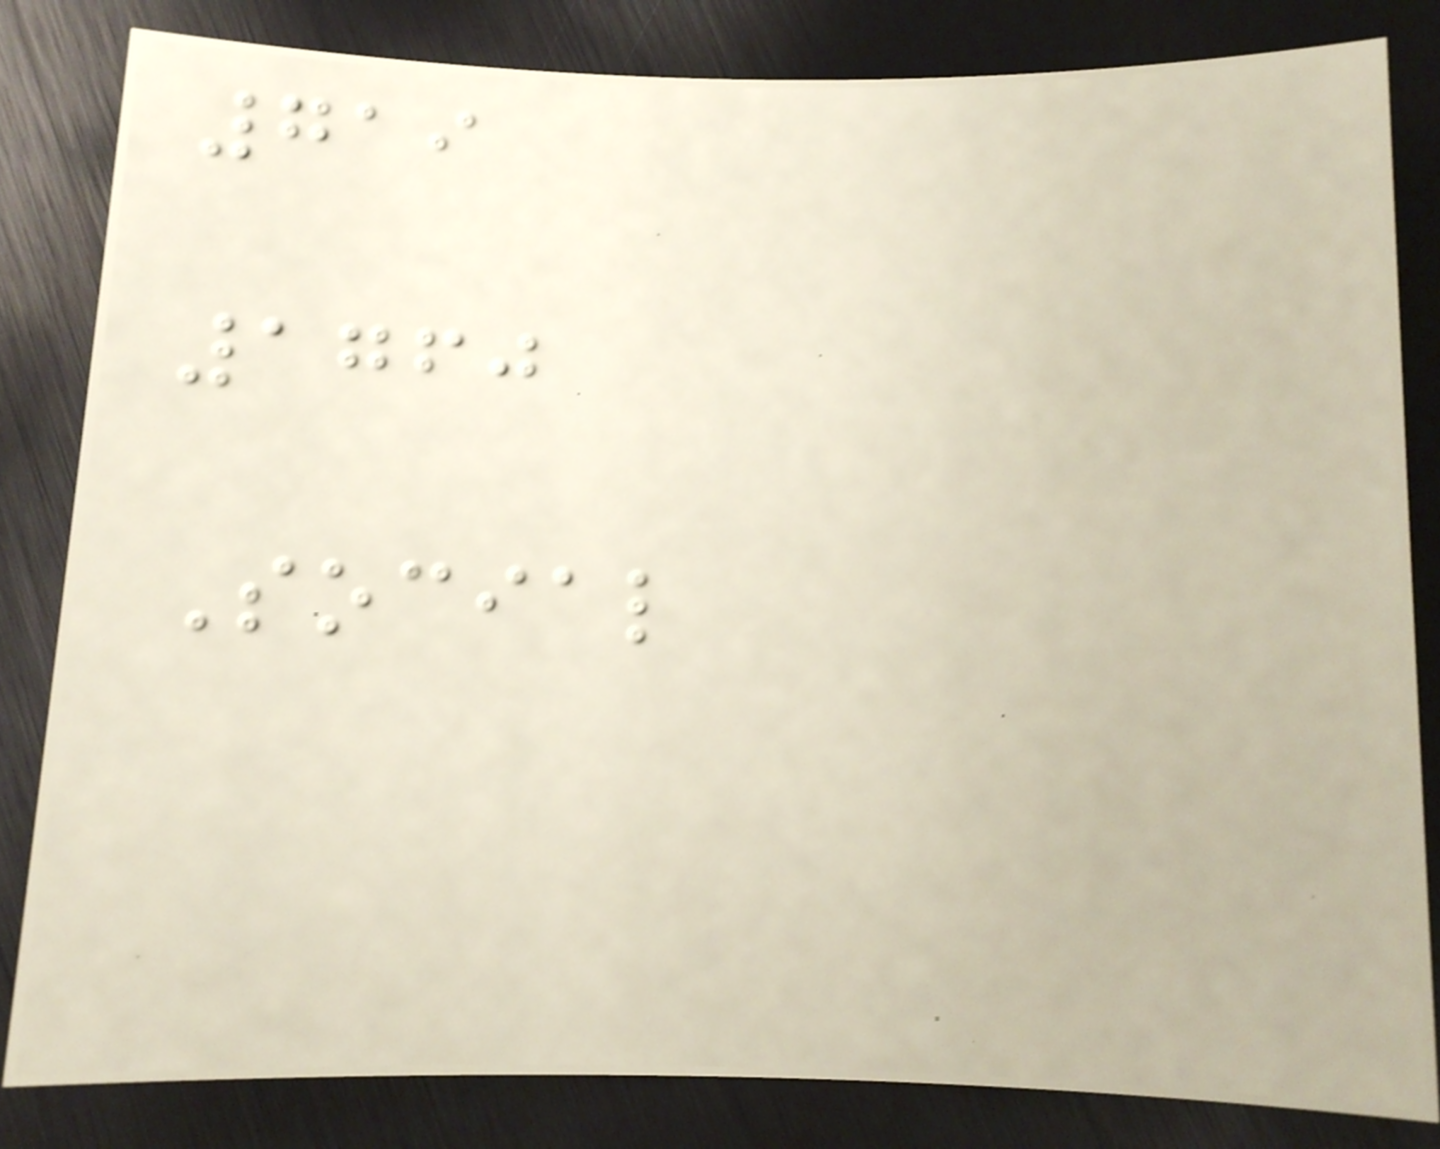719
1760
Social
